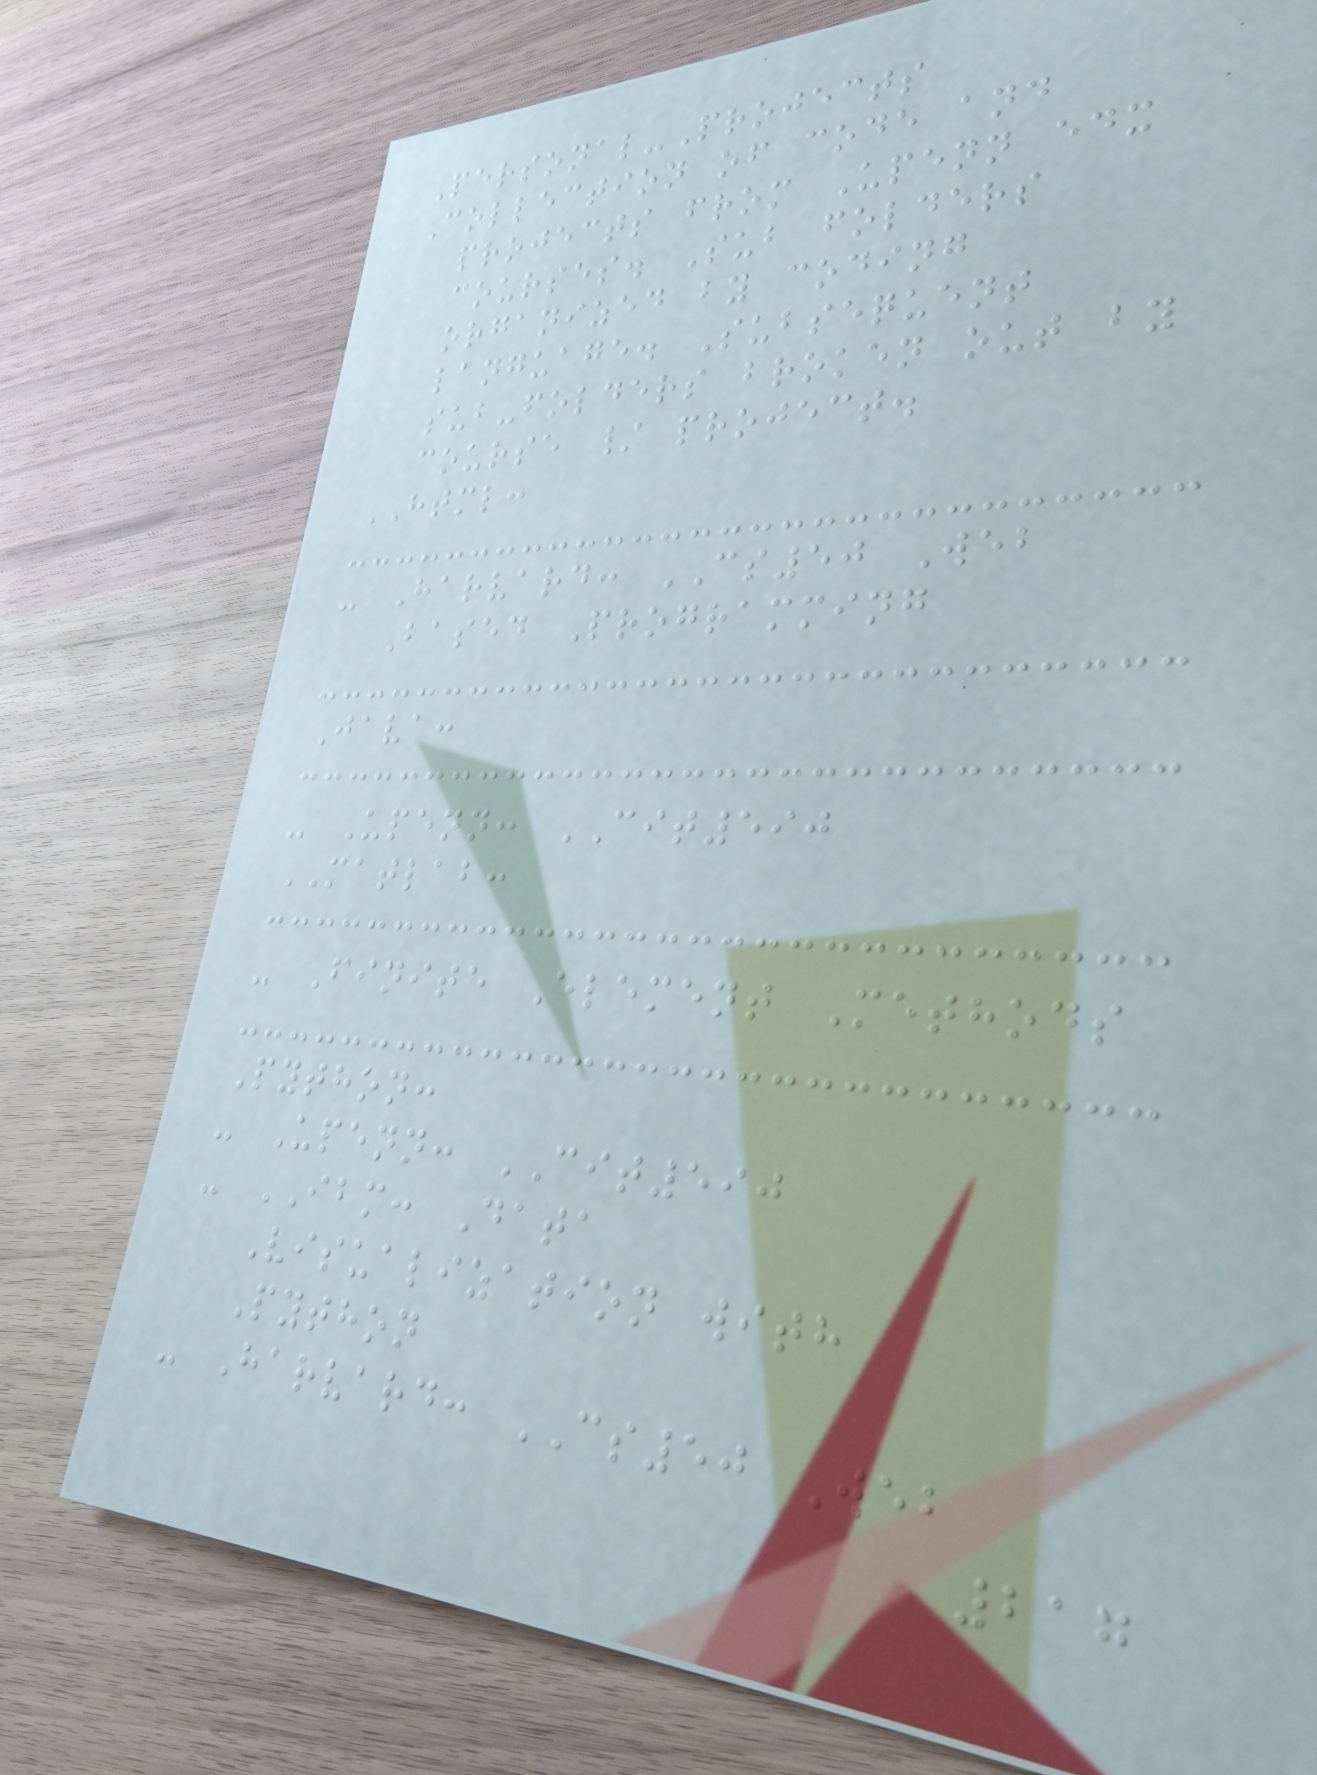Personal-Projects
Collection of code and
projects from Upenn edx
courses. Sub folders
organized by coding
language. Subsequent
sub-folders broken out by
course / project.
HTML:
- Harvard: CS50 Web
Based Programming
Java:
- Upenn: CIT590
MATLAB:
- Finite Element Methods
Python:
- Upenn: CIT590
- IBM: Data
Visualization with
Python
- Harvard: CS50 Web
217
